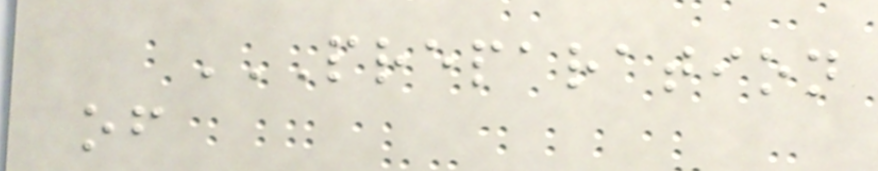PREPARATION
OF
